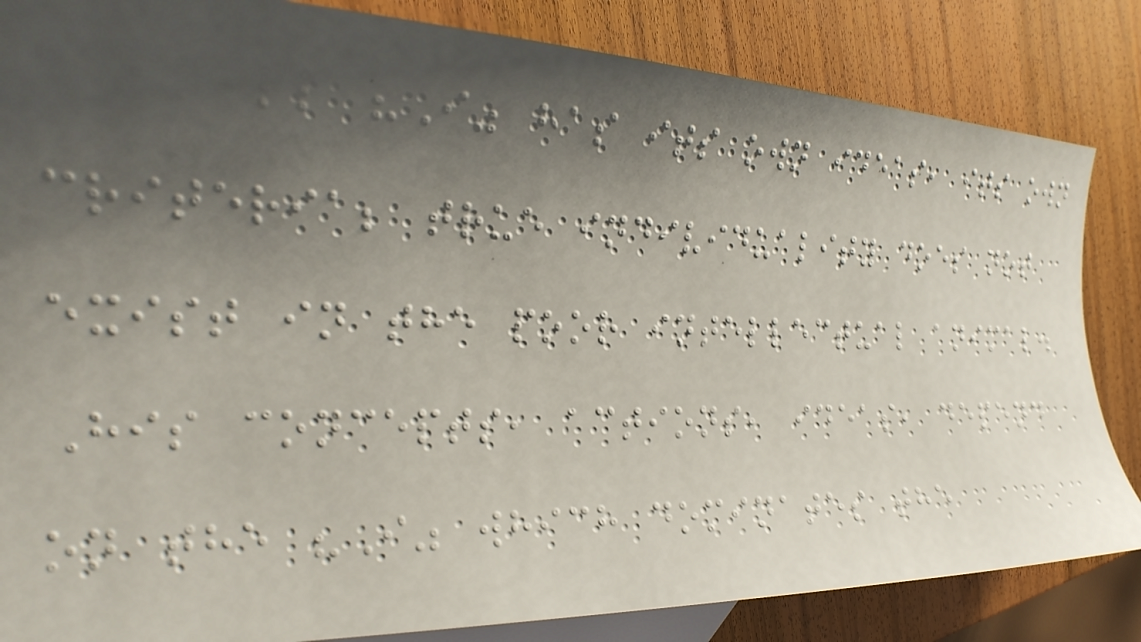small "I" has its own ideas, its own
criteria; true individuality does not
exist in the poor intellectual animal.
His concepts, actions, ideas, depend
on the "I" which dominates the
